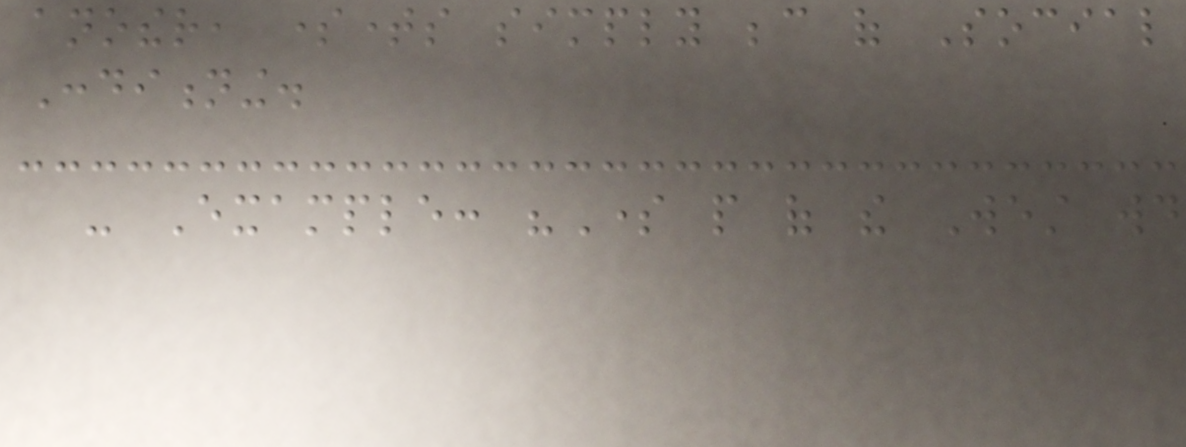another, sometimes simply because of Social
Conditioning.
- Example: "Some people of the West would
